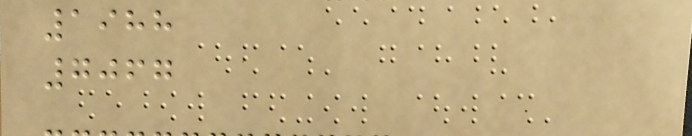1988
7067
